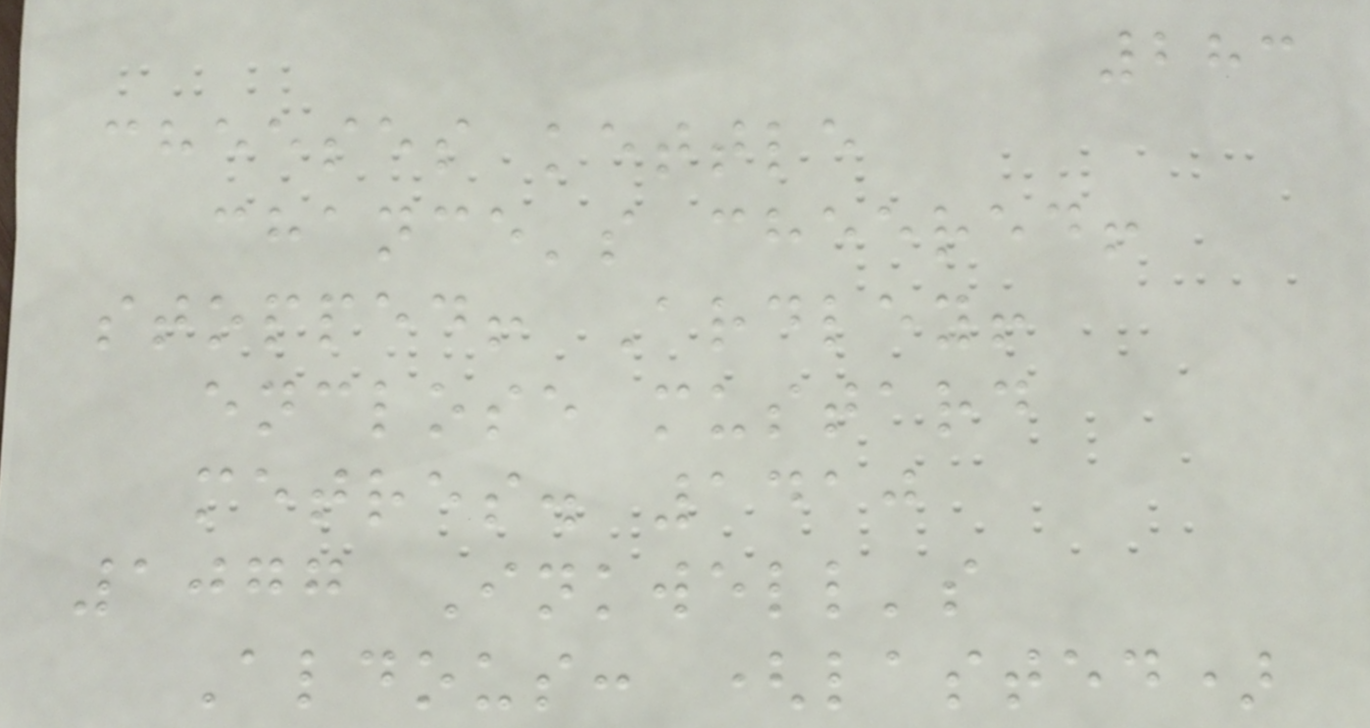283
cheeses kettle
chance's cheered!
stopped! Ardley!
enclose mustard
metres. 1410
1077 Inkwell's
Aldous: (lasted)
